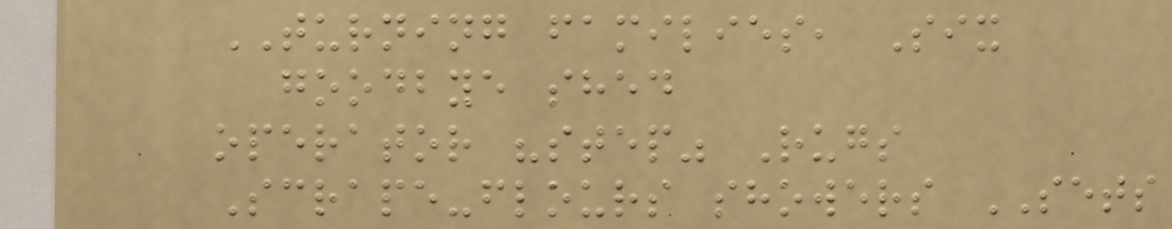TURNING families, Six
goodbye shed
operator "step" Rugs
Scrape-flours showers SETS
